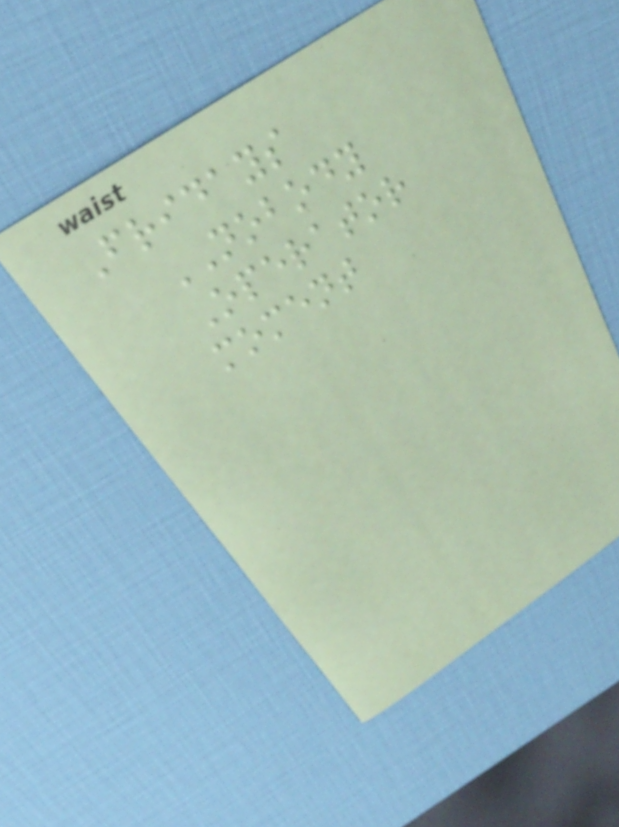Fridays
NOBODY
Operator
moment
